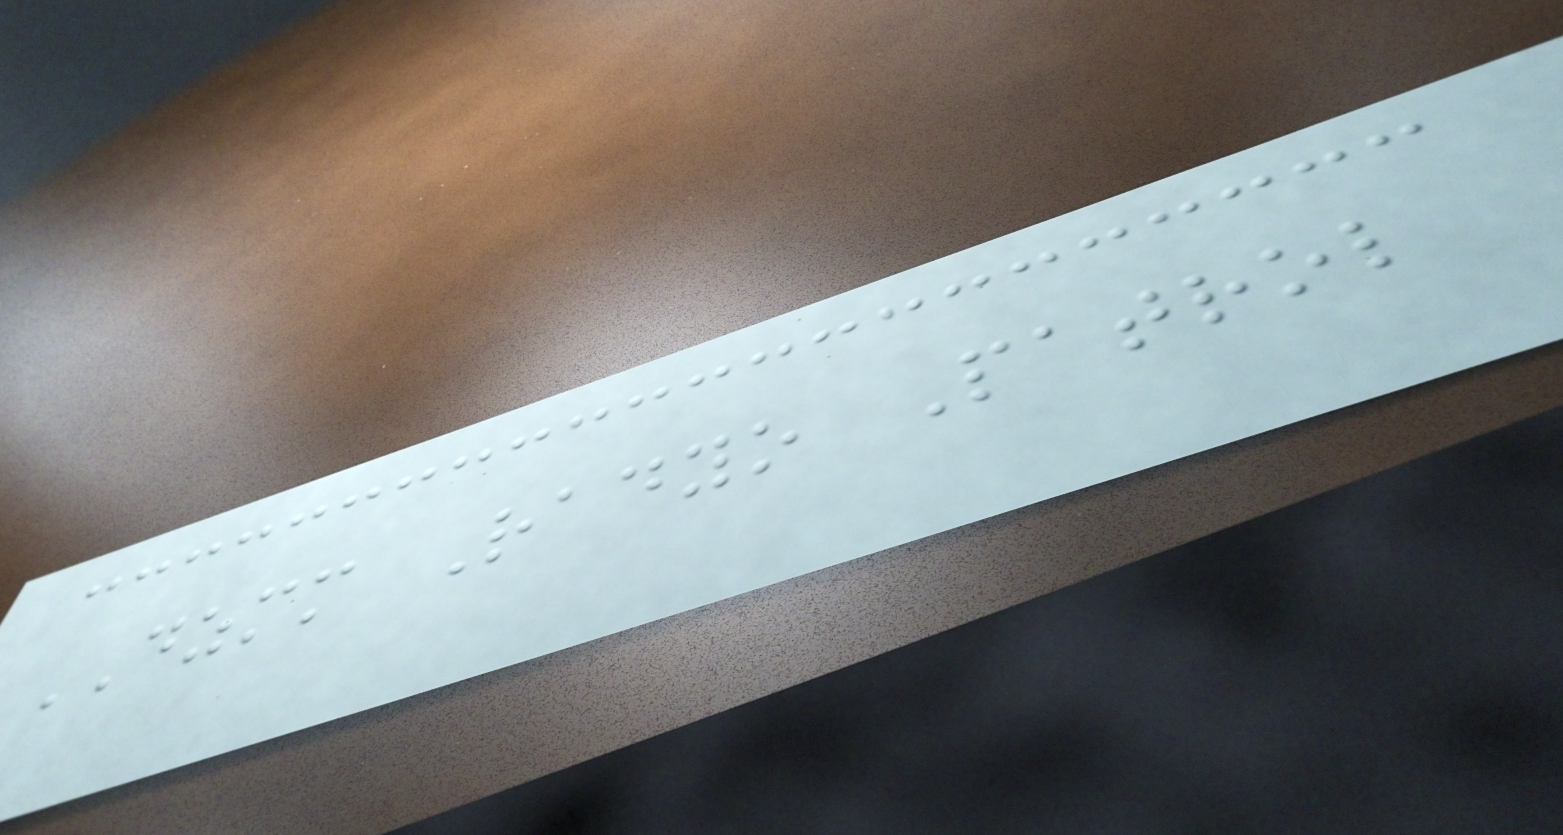DZMM Radyo Patrol
